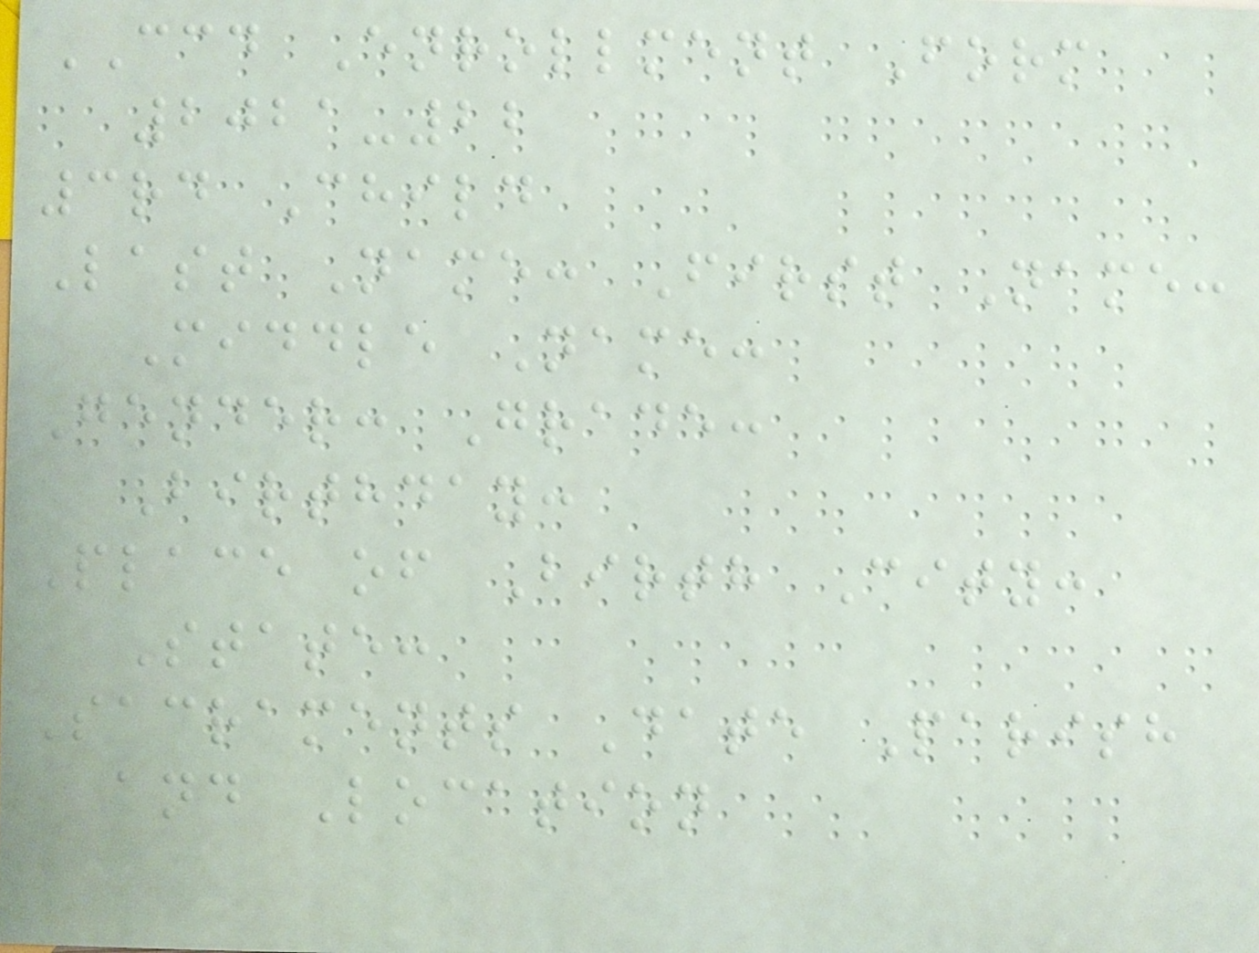CCD Enrollment Form
2021-22
3rd Child
Last Name: First Name:
Middle Name:
Gender: Grade:
Birthday:
Place of Birth City:
State:
Sacraments Date Parish
and Location
